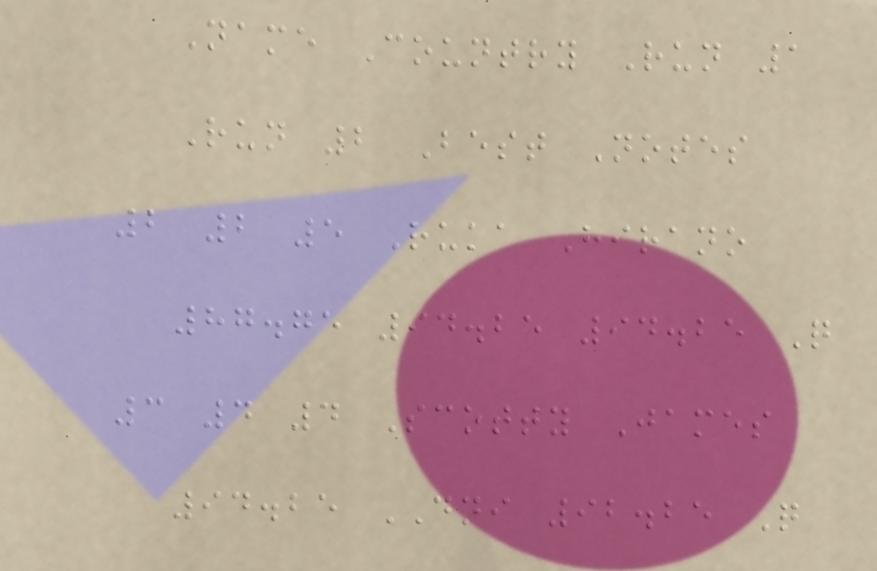Name Country Run 1
Run 2 Best Notes
2 2 5 Ruka Hirano
87.75 94.25 94.25 Q
3 4 4 Scotty James
94.25 DNI 92.25 Q
